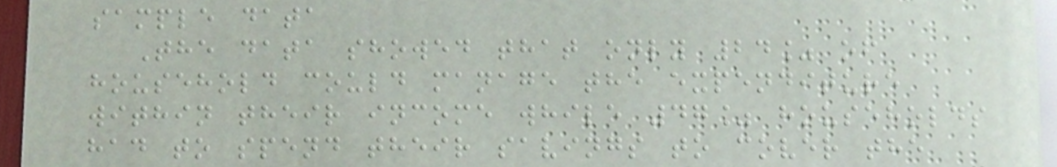sample data
The data showed that only 24% of
household could manage the expenditure
within their income while 47% households
had to spend their savings to cover the
